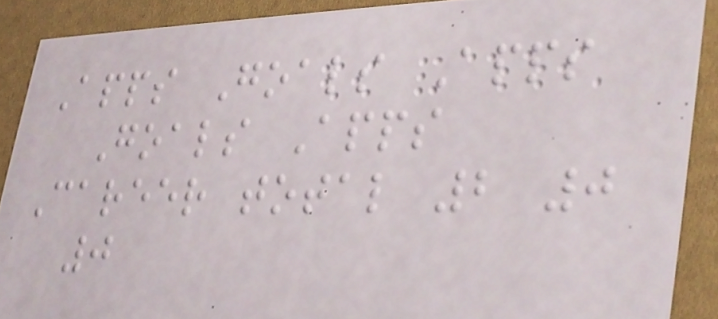Apps Goals Apps
Goals Apps
Career total 2 0
0
